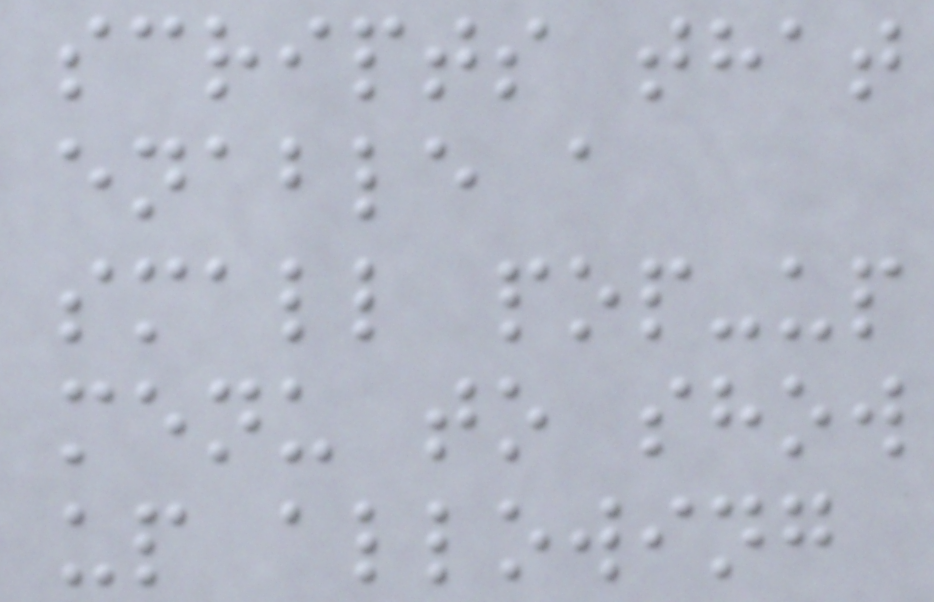scripts that
enable a
small pop-up
menu to show
up allowing
